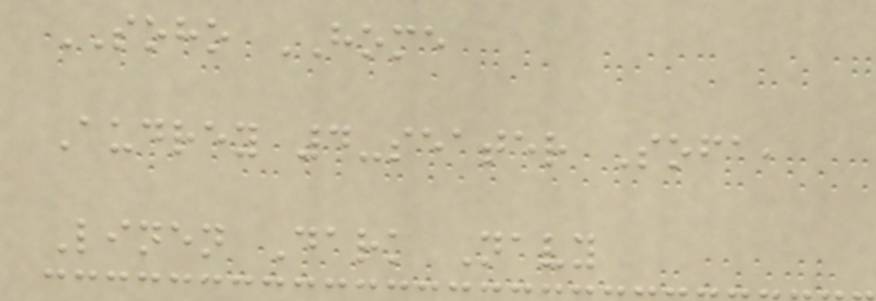SOHO HOME
Audrey 4-seater Sofa,
Linen Dark Navy
